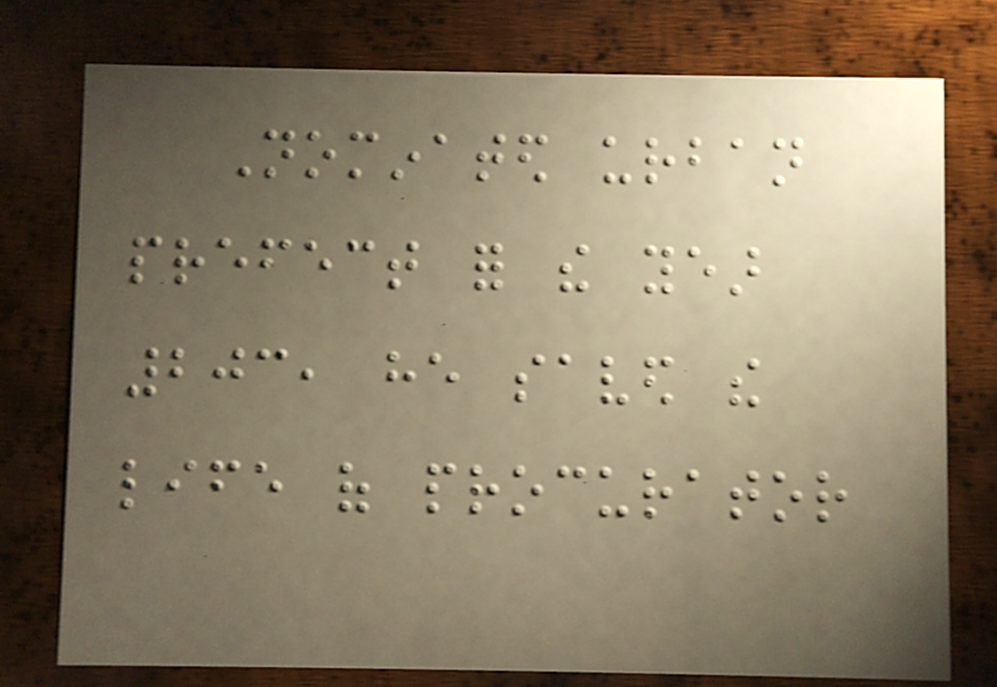Nominated urban
prefect for the year
203, he saved the
life of procurator
